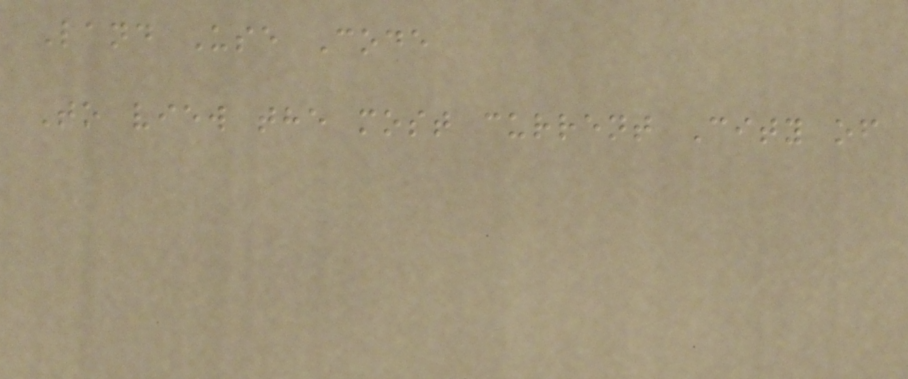Land Use Code
To view the most current City of
